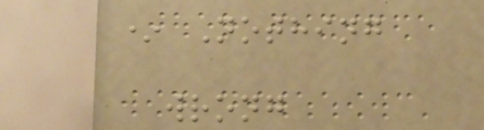* Nothing
wrong
